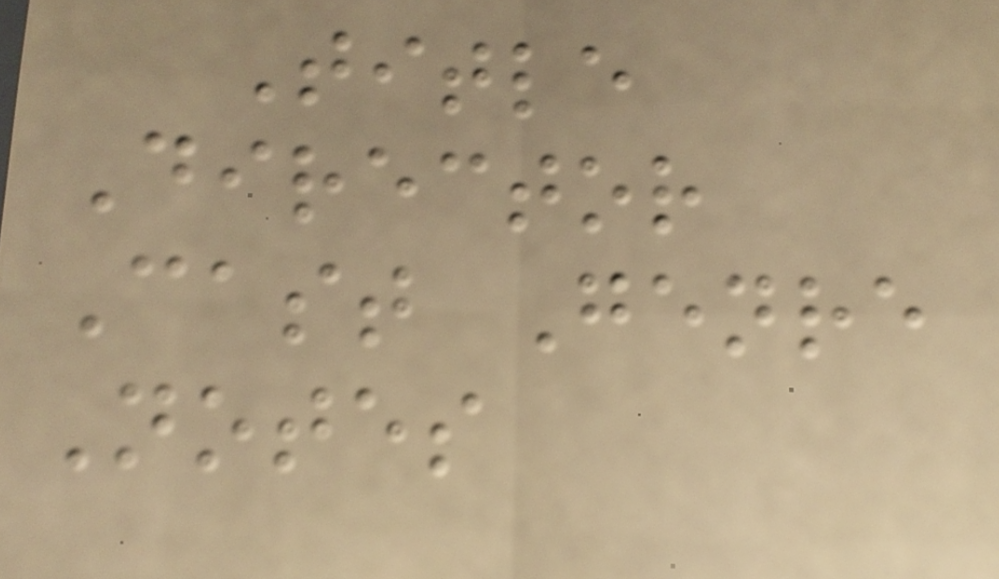Title
Director
Cast Genre
Notes
